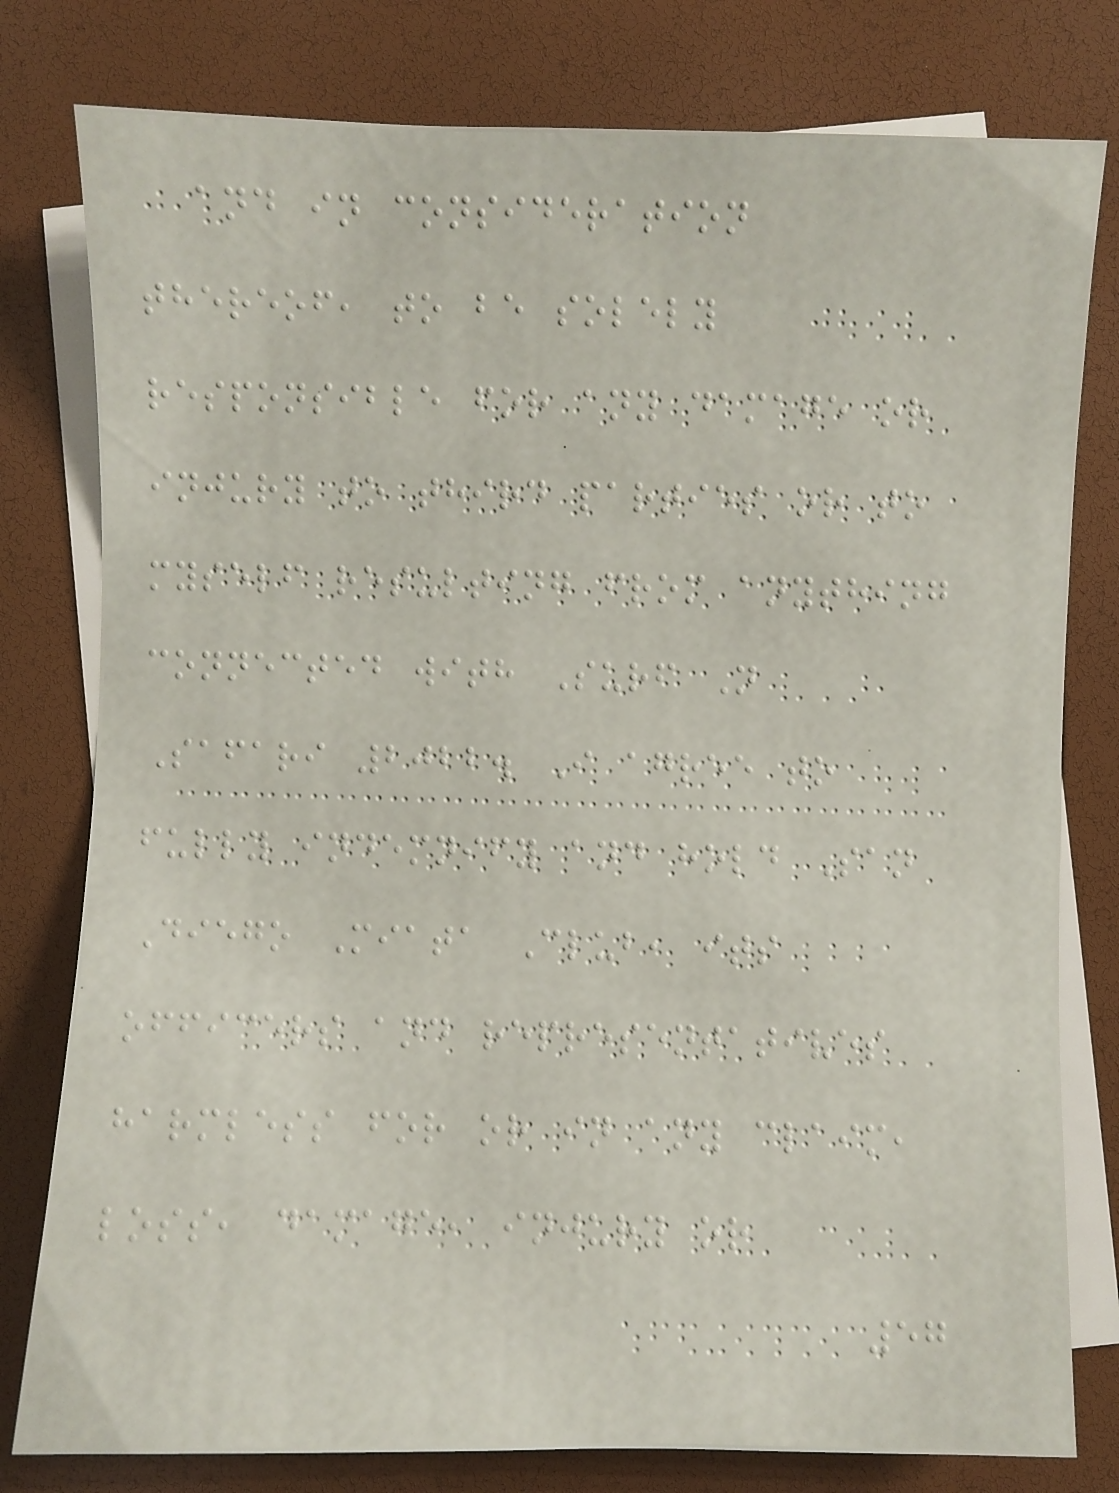and in consideration
thereof, to be solely
responsible for any damage or
injury to third parties or to
myself resulting from anything
connected with Surf N
Safari 2022. I agree to
fully indemnify and hold San
Diego Miata Club, its
officers and representatives
harmless for or in any claim,
loss, damage, injury or
57
